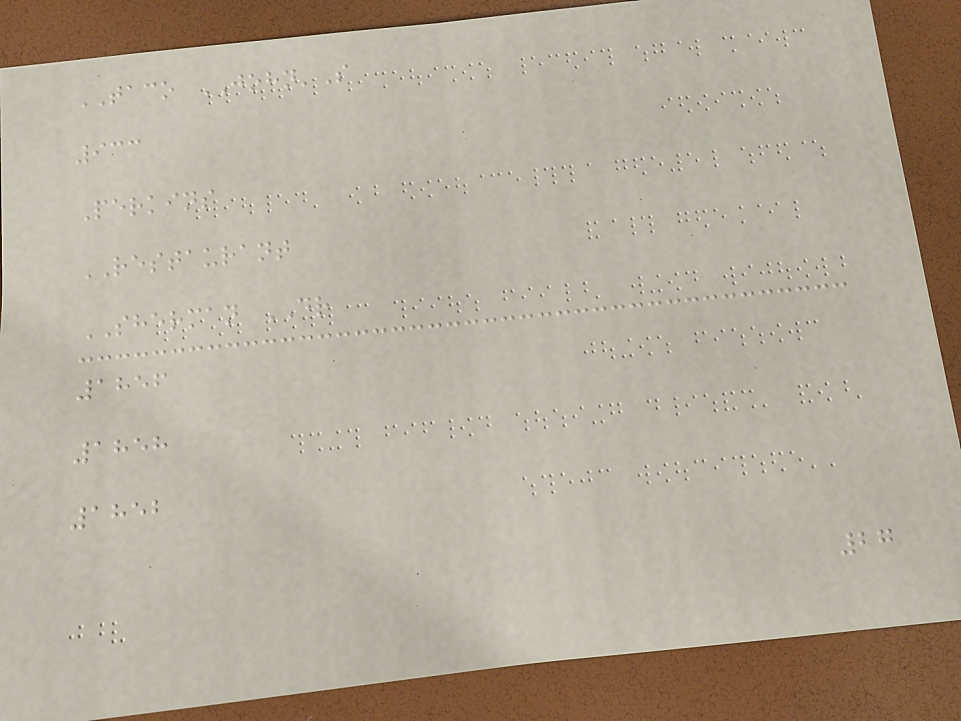TACO JOHN'S
933
Perkins
RESTAURANT
SHERMAN DR
1856
1858
1852
27
